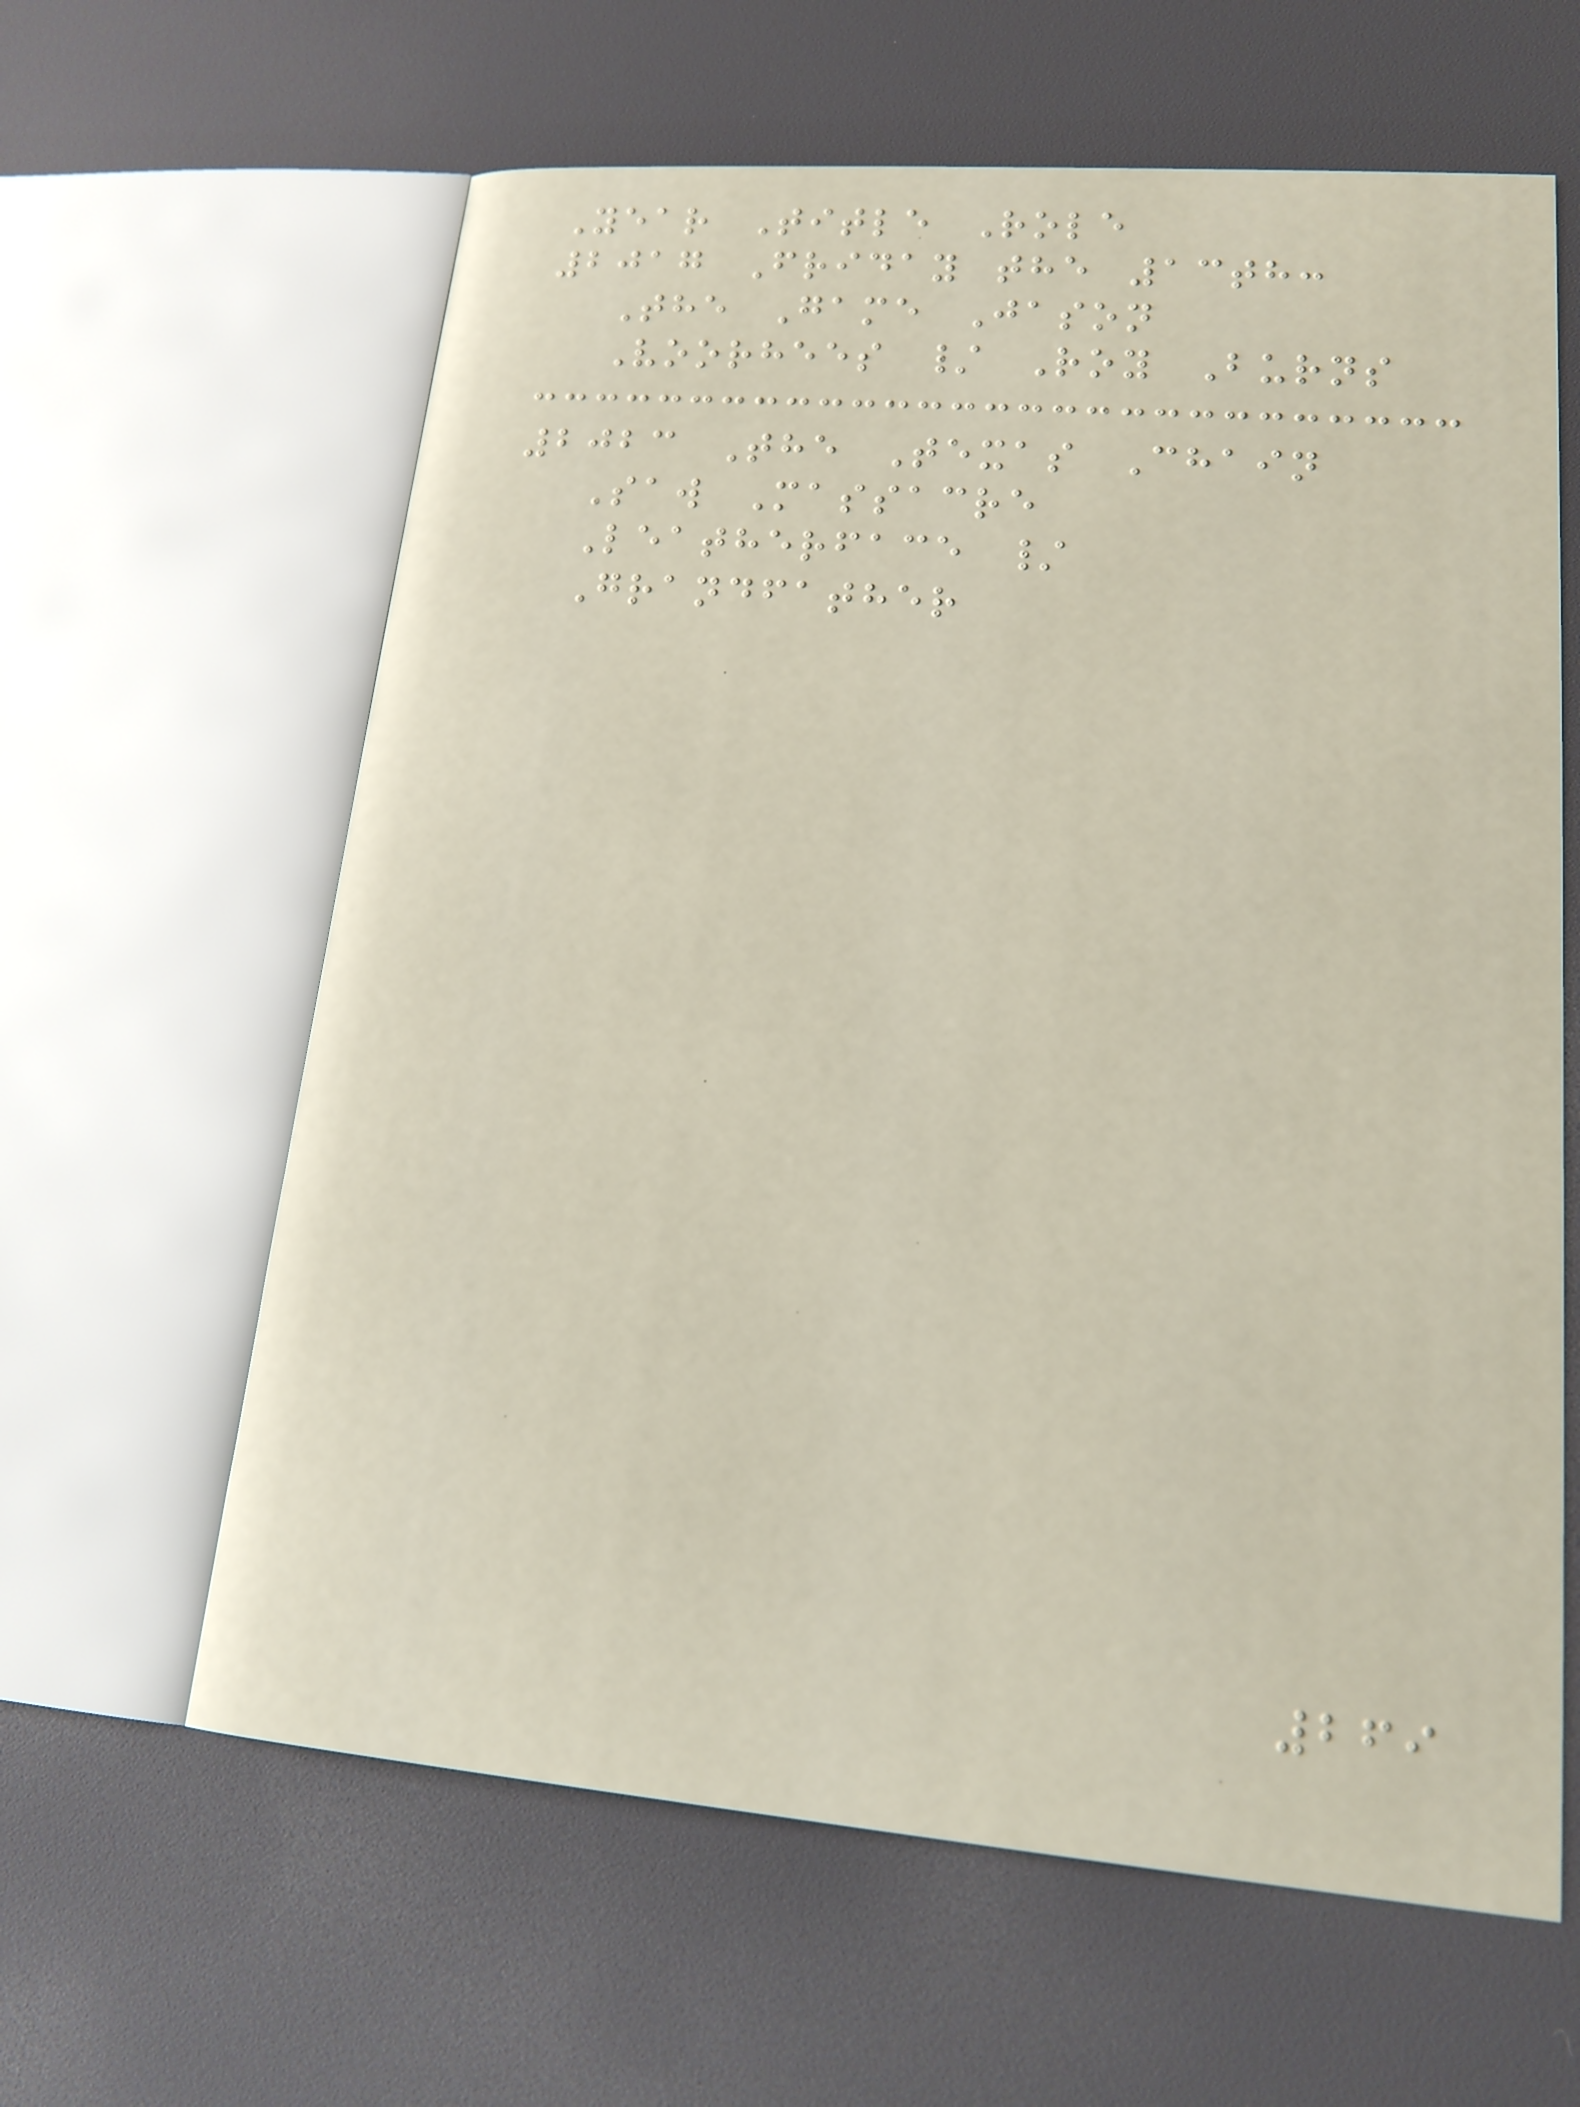Year Title Role
2017 Friday the 13th:
The Game Jason
Voorhees / Roy Burns
2023 The Texas Chain
Saw Massacre
Leatherface /
Grandfather
269
